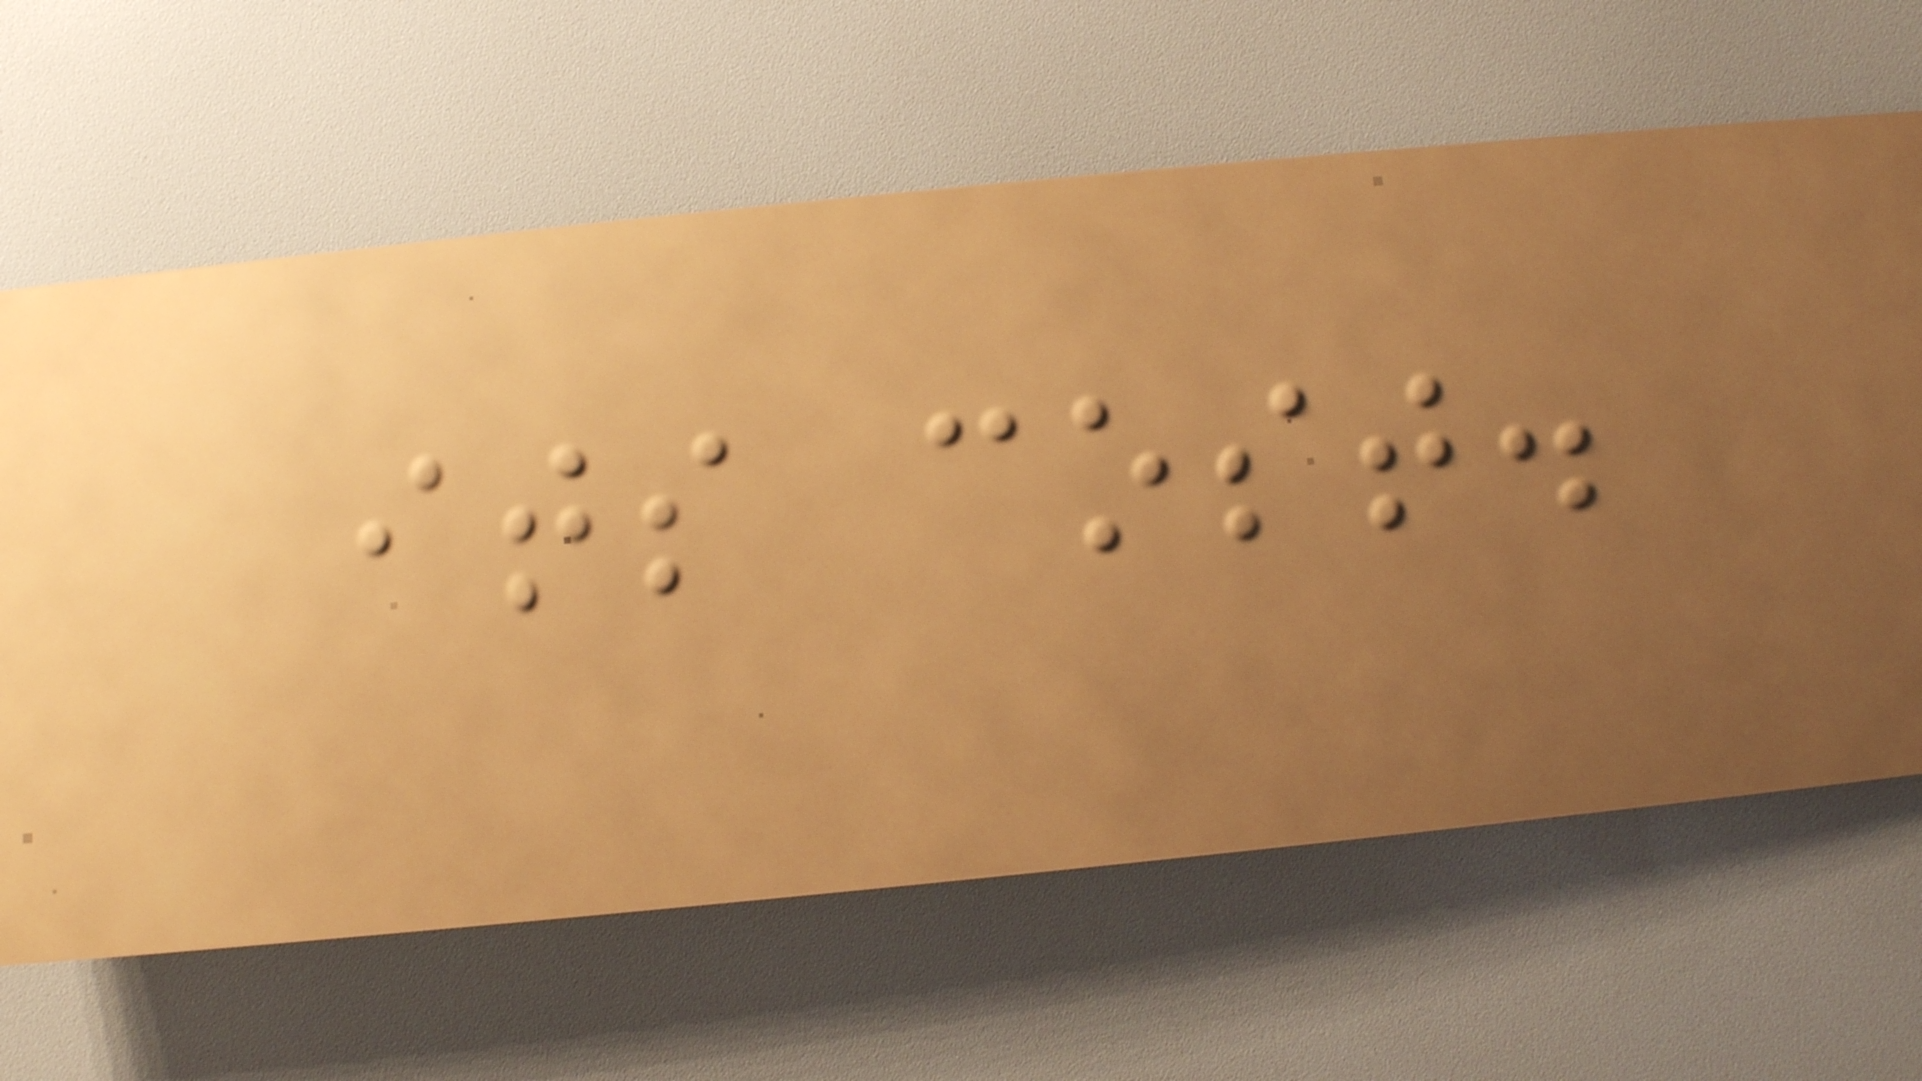its cost.
